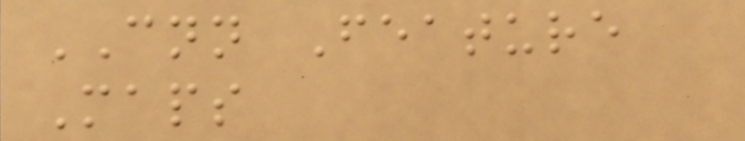CNN Feature
Maps
